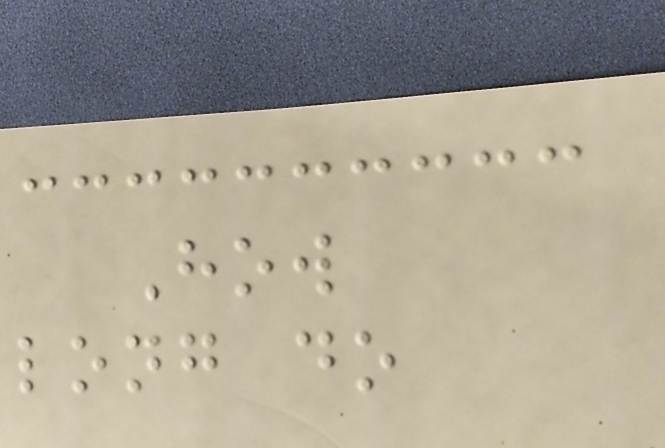How
long do
